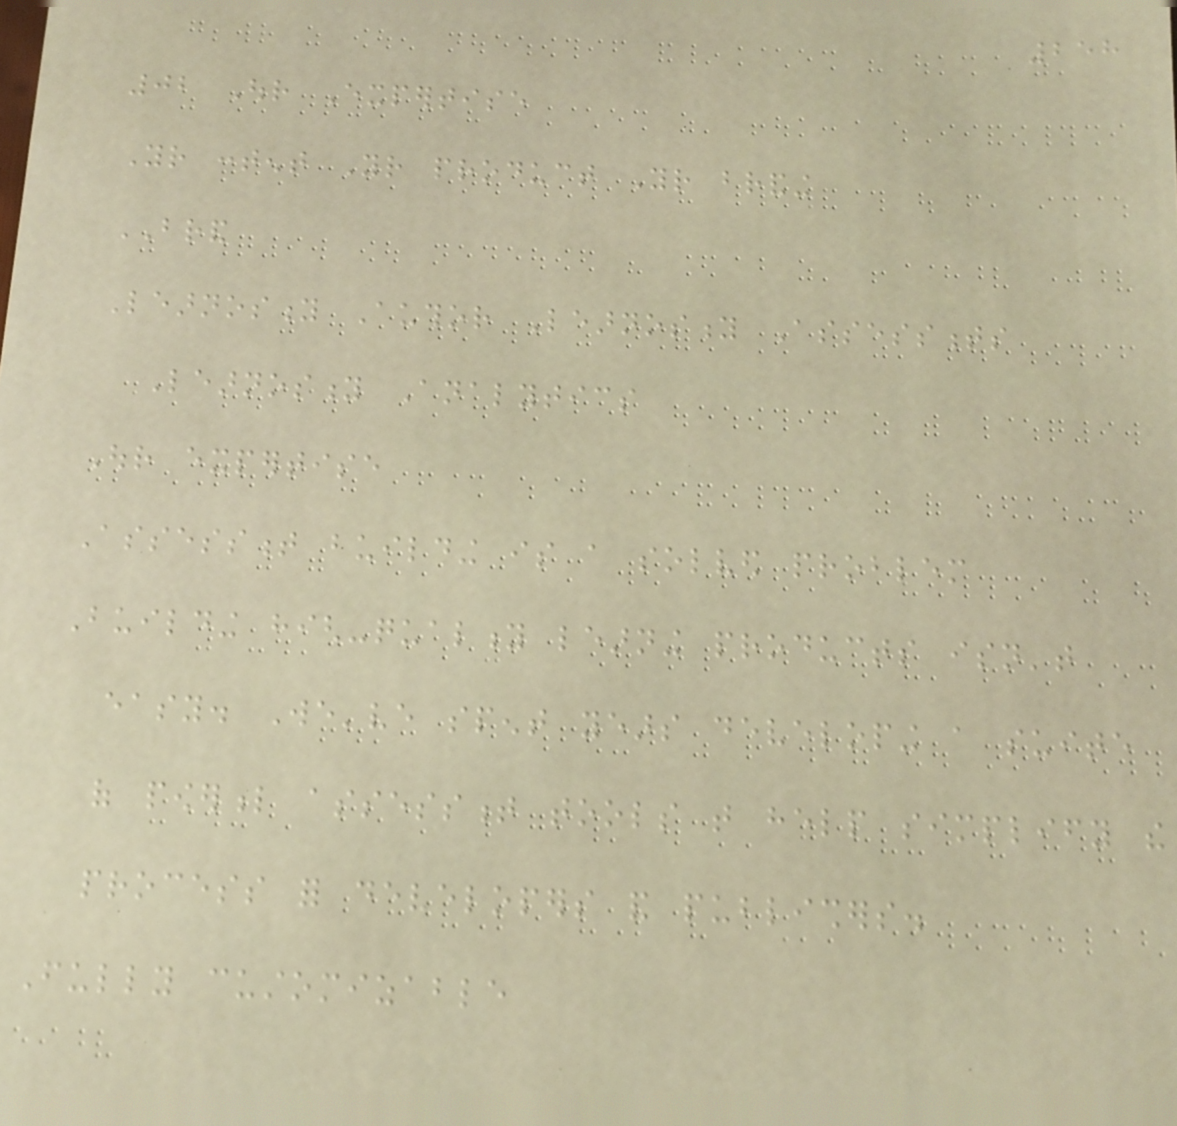258
02 Our Expertise
Your content Your product Your branding
BRAND
Learnosity Author Learnosity Assessments
Learnosity Analytics
Our expertise
Assessment building is a solved problem
Building high-quality learning products isn't
easy. We've spent years developing a suite
of powerful assessment tools that help simplify the
process for developers and publishers.
Fully customizable
